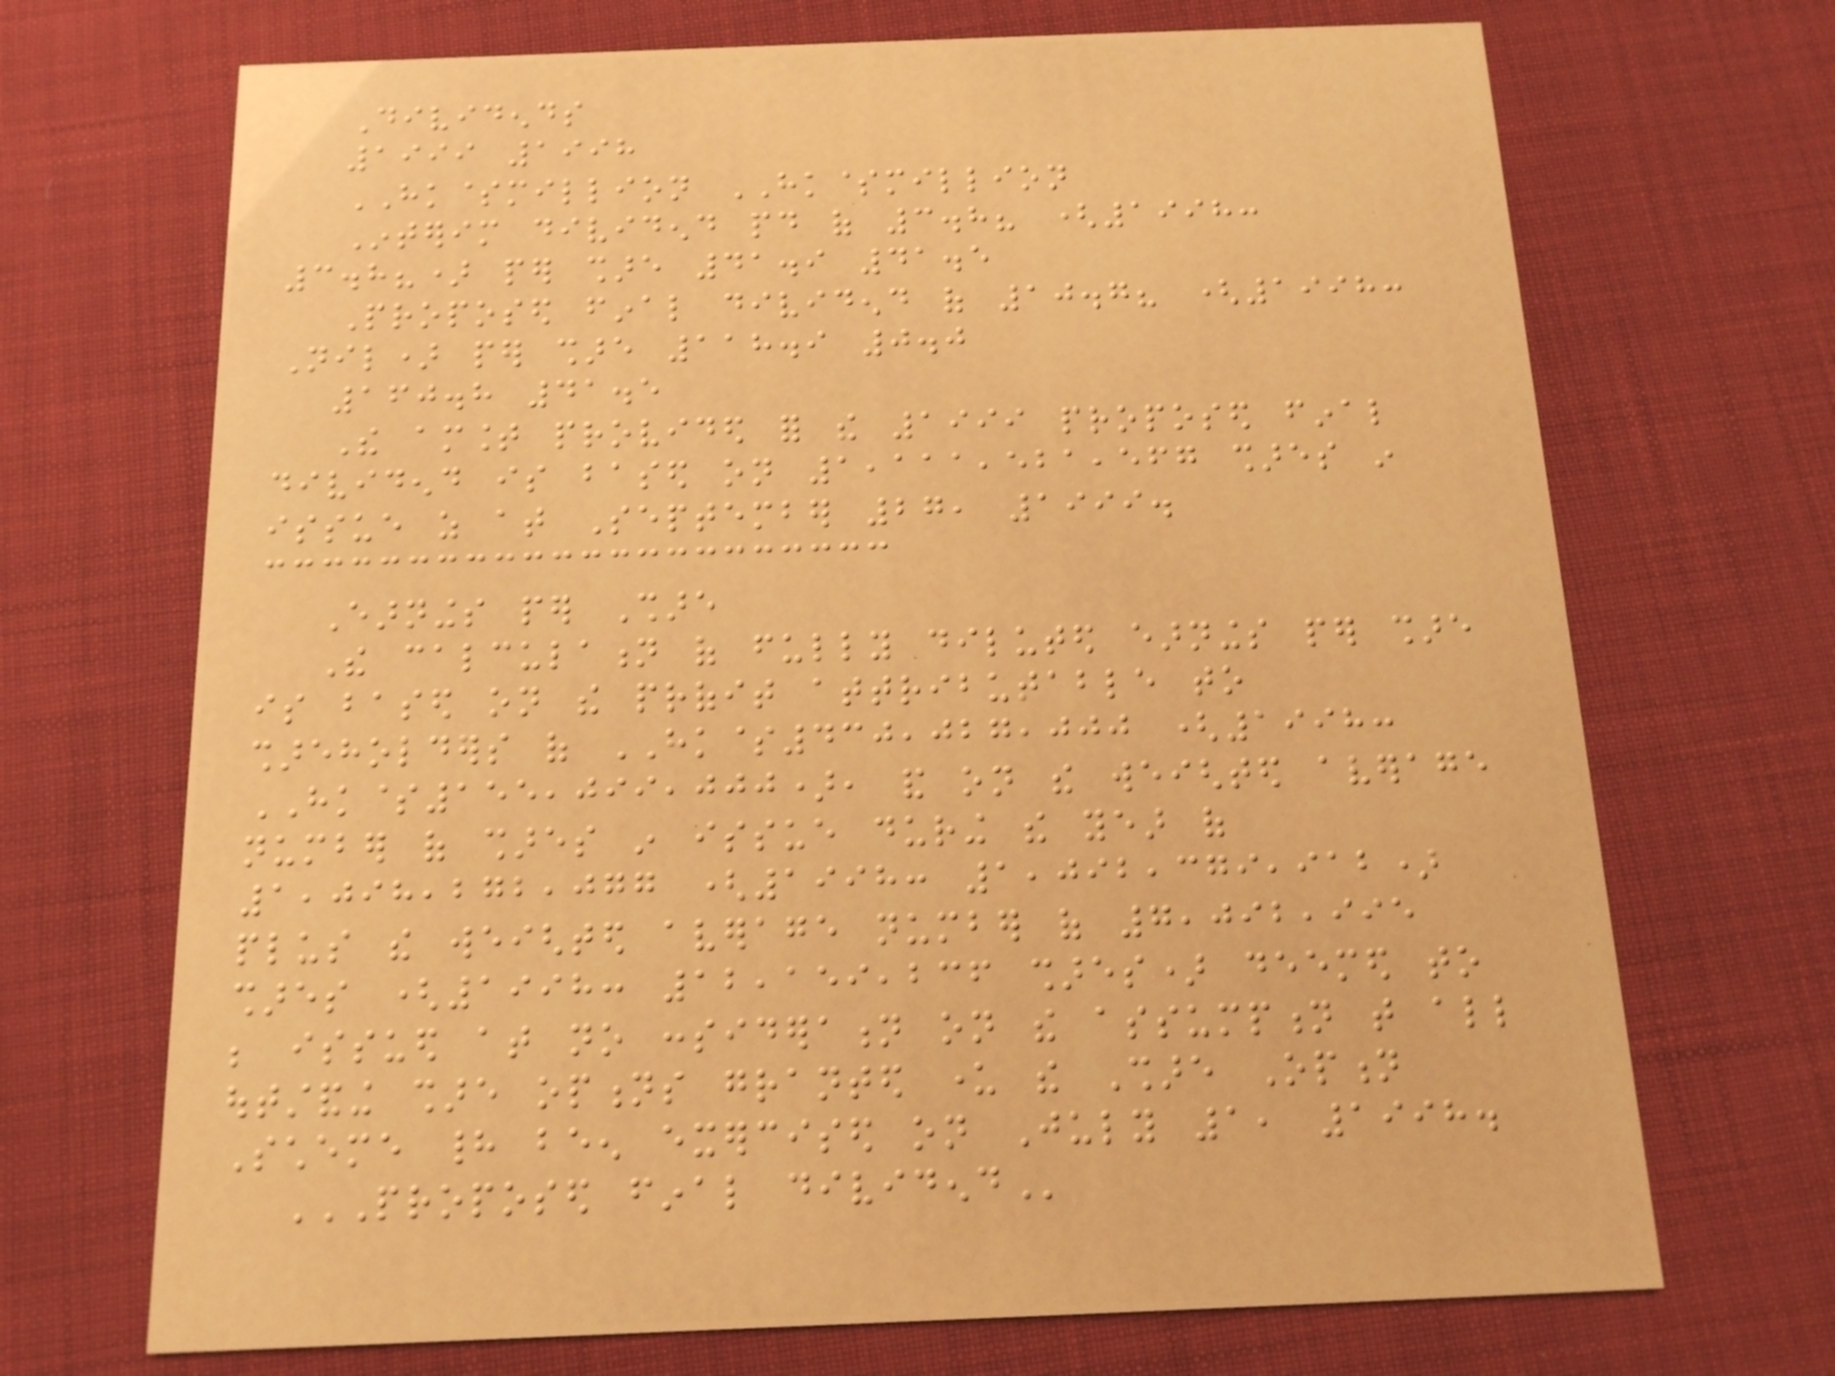Dividends
1999 1998
HK$million HK$million
Interim dividend paid of 3.8? (1998:
3.8?) per share 41.9 41.5
Proposed final dividend of 10.7? (1998:
Nil) per share 118.9 0.0
160.8 41.5
The amount provided for the 1999 proposed final
dividend is based on 1,111,521,567 shares in
issue as at September 27, 1999.
Earnings per Share
The calculation of fully diluted earnings per share
is based on the profit attributable to
shareholders of HK$430,027,000 (1998:
HK$155,099,000), and on the weighted average
number of shares in issue during the year of
1,098,272,077 (1998: 1,092,379,912)
plus the weighted average number of 7,092,995
shares (1998: 12,159,236 shares) deemed to
be issued at no consideration on the assumption that all
outstanding share options granted under the Share Option
Scheme had been exercised on July 1, 1998.
PROPOSED FINAL DIVIDEND
